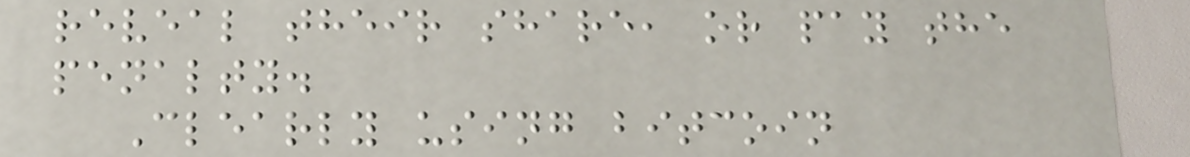reveal their share, or pay the
penalty.
Clearly using bitcoin
